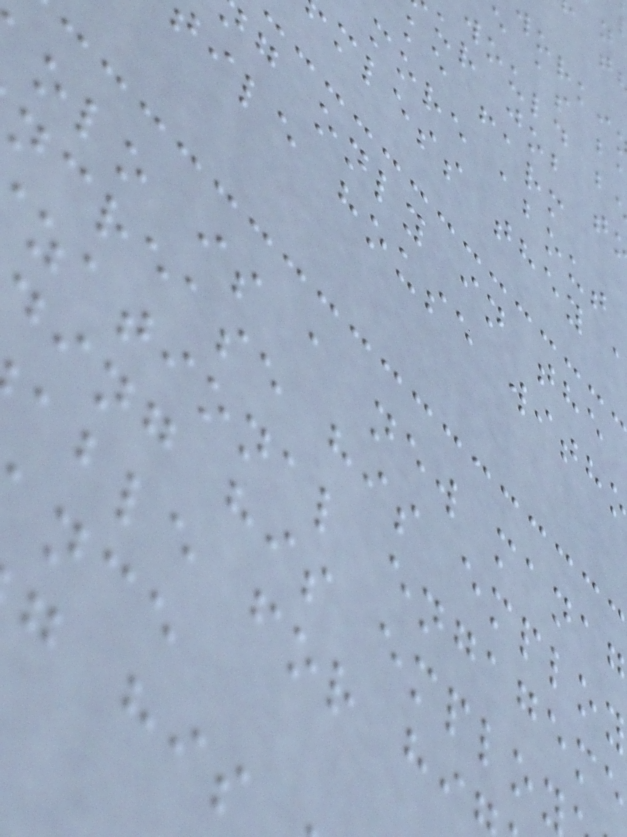would b
ur job t
ke farm
more about
mless they
g only in the
ile house with
olo is a new manag
ncrease his employ
zational engageme
ing his employ
able for hi
